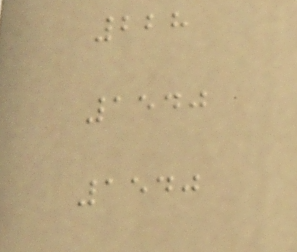228
1540
1540
